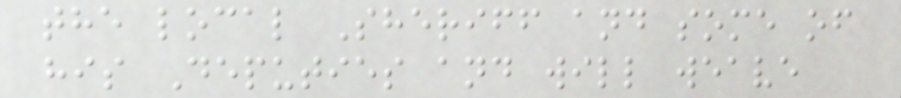the local Sheriff and some of
his Deputies and will weave
